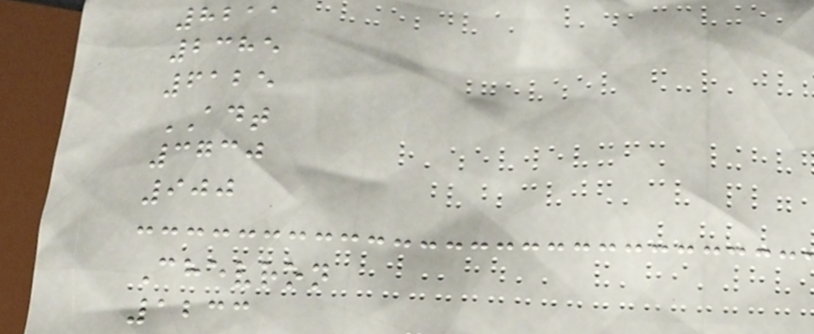8211
2385
6125
ADT
3730
900
Chevron
1233
